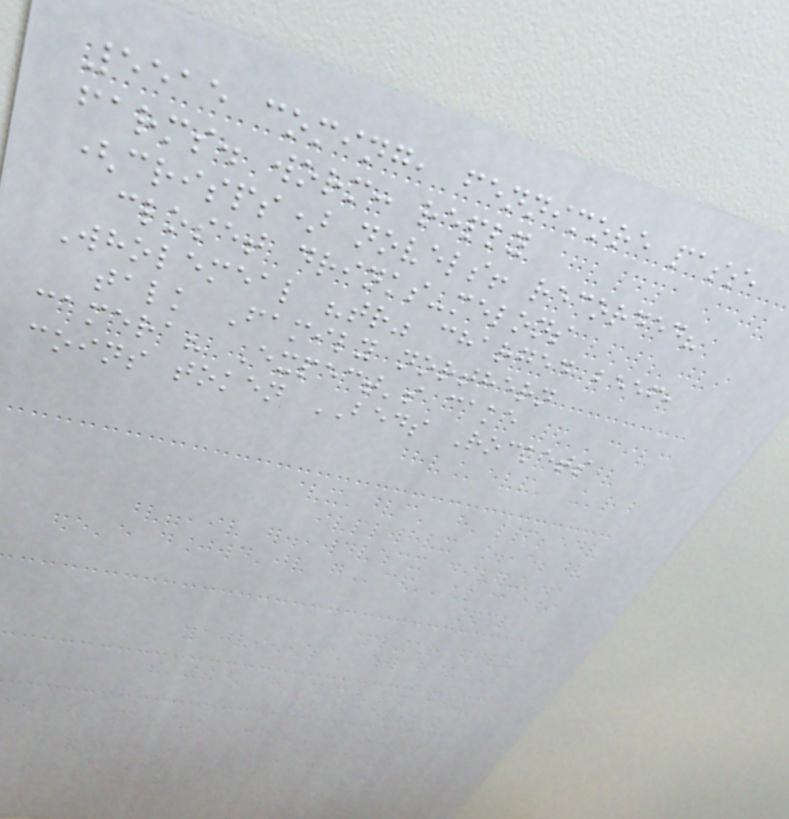5515 coming, fennimore pass,
farms. worm: reply
(crisps) novels! recorded?
closet drinks-melons
Wholemeal "tr" charged beef,
talk Family northern
camera? Expect's cake
coins token BEDS Rockets
